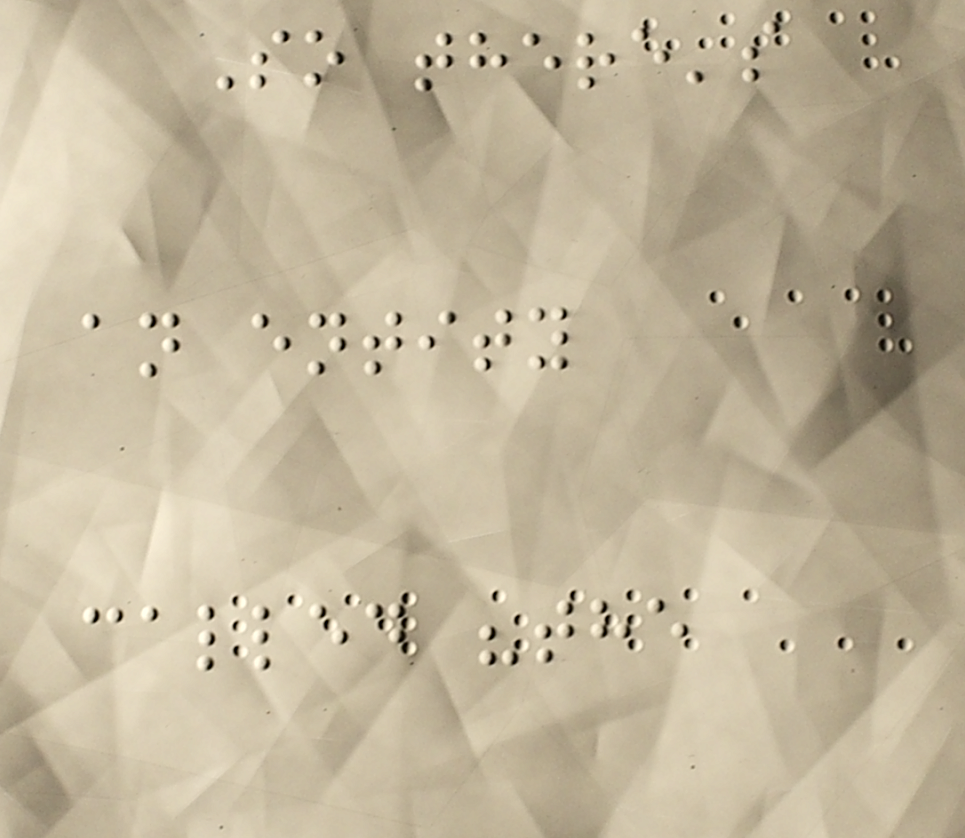So there's
an entity
called "the
